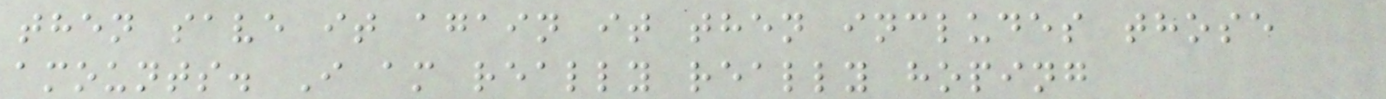then save it again it then includes those
amounts. I am really really hoping
